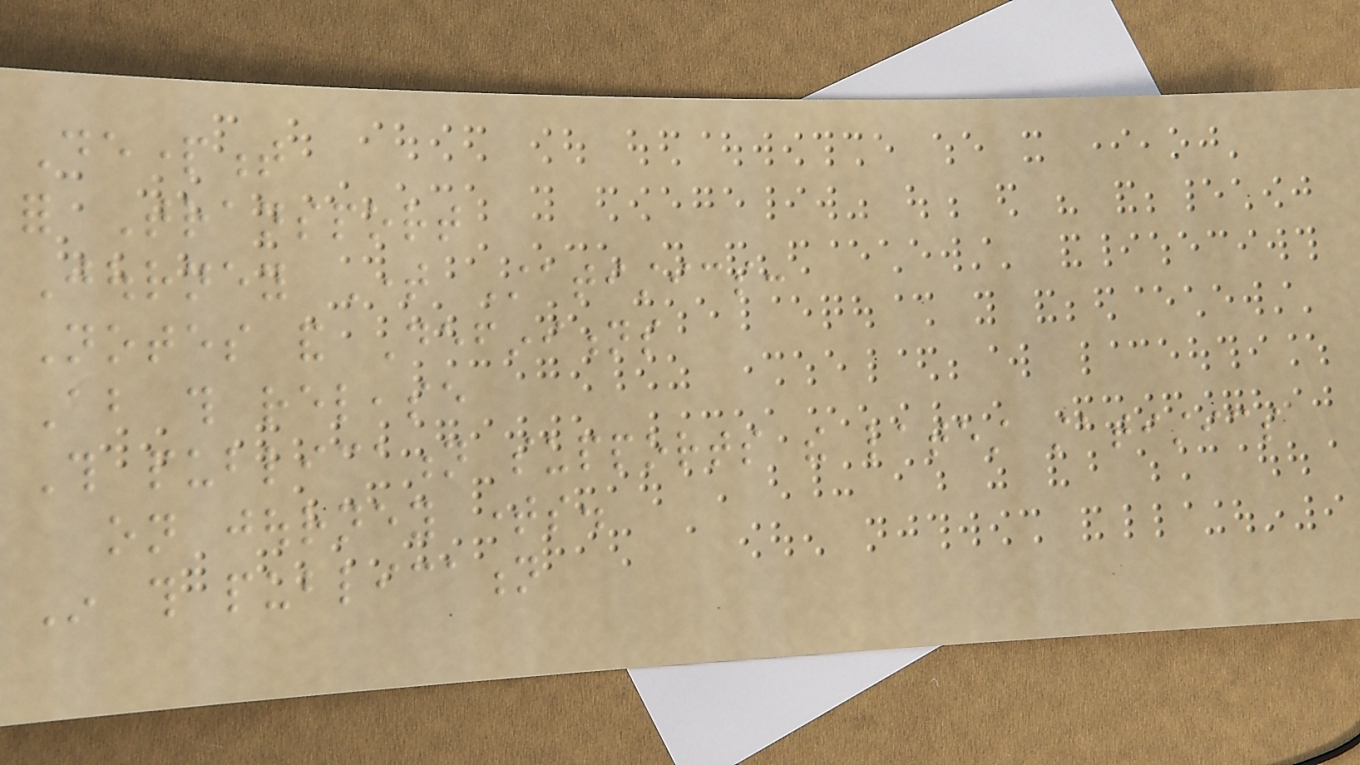Department
for Transport
Journey Time Statistics:
Notes and Definitions
About this release
This publication supports the latest statistics
on journey times.
In this publication
